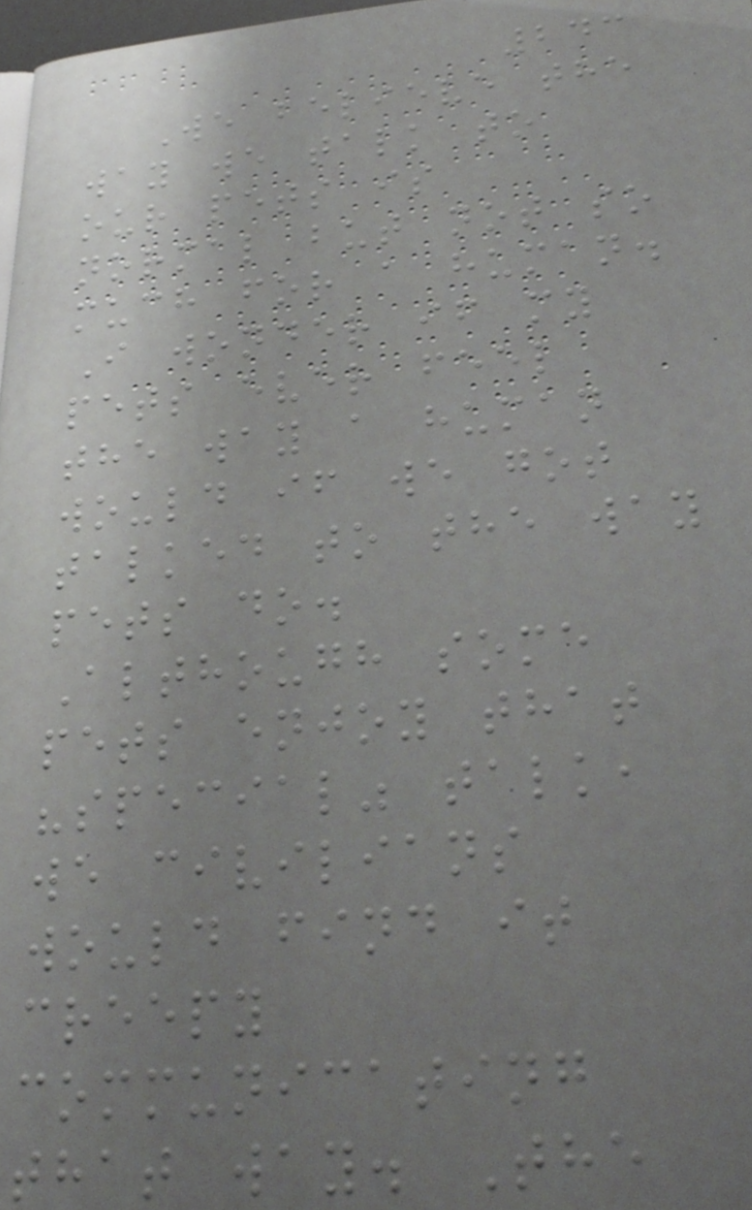243
We believe the
way we talk to
our pets is
normal but not so
much for a human.
I wonder if my
pets ever feel
the way a human
would if we got
talked to the way
pets do.
Although some
pets enjoy that
"special" talk,
we civilians
would find it
creepy
communicating
that way. The
